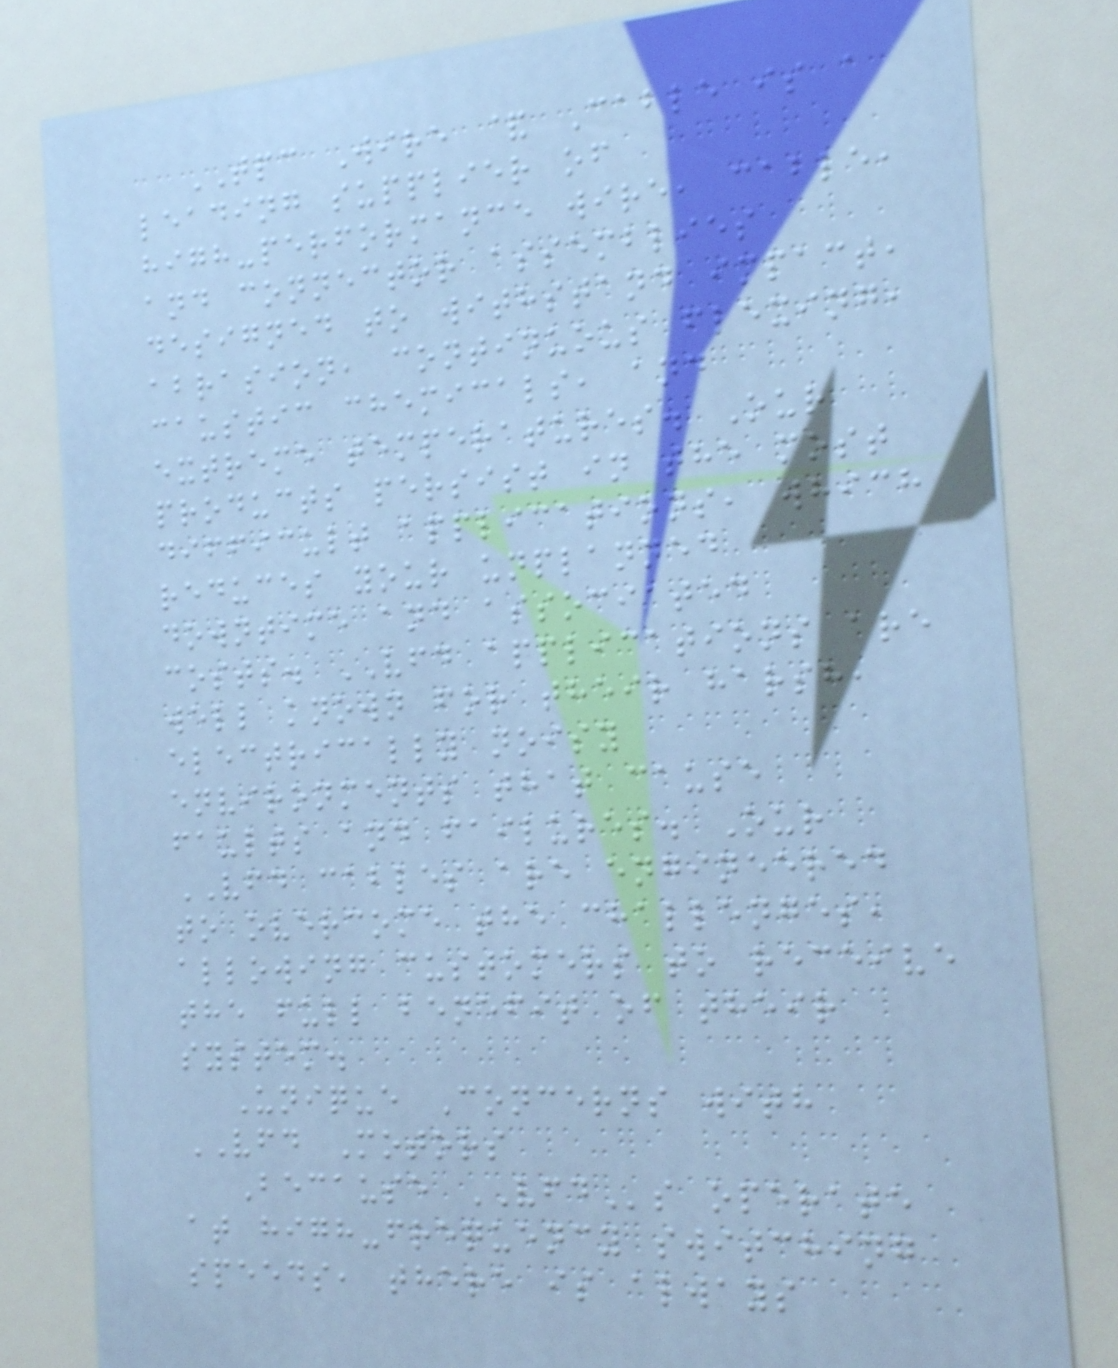TPC Wire & Cable is a
leading supplier of
high-performance wire, cable,
and connector assemblies
designed to withstand impact,
abrasion, continuous flexing,
caustic chemicals, and
extreme temperatures. Our
products persist in the most
difficult applications, which
reduces your unplanned
downtime and associated
costs. VFD applications are
well known for their harsh,
electrically noisy
environments that cause
faults and failures. Our
VFD cables are engineered
to overcome the challenges,
allowing customers to receive
the full benefit of their
system.
Unique Concerns with
VFD Motors
Because VFDs operate
at high-frequency switching
speeds, there is always
